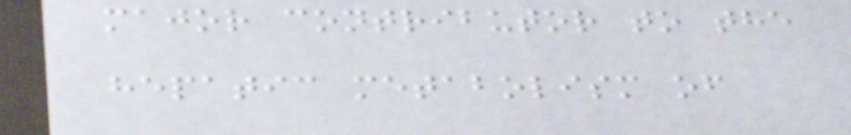major contributor to the
hepatic metabolism of
